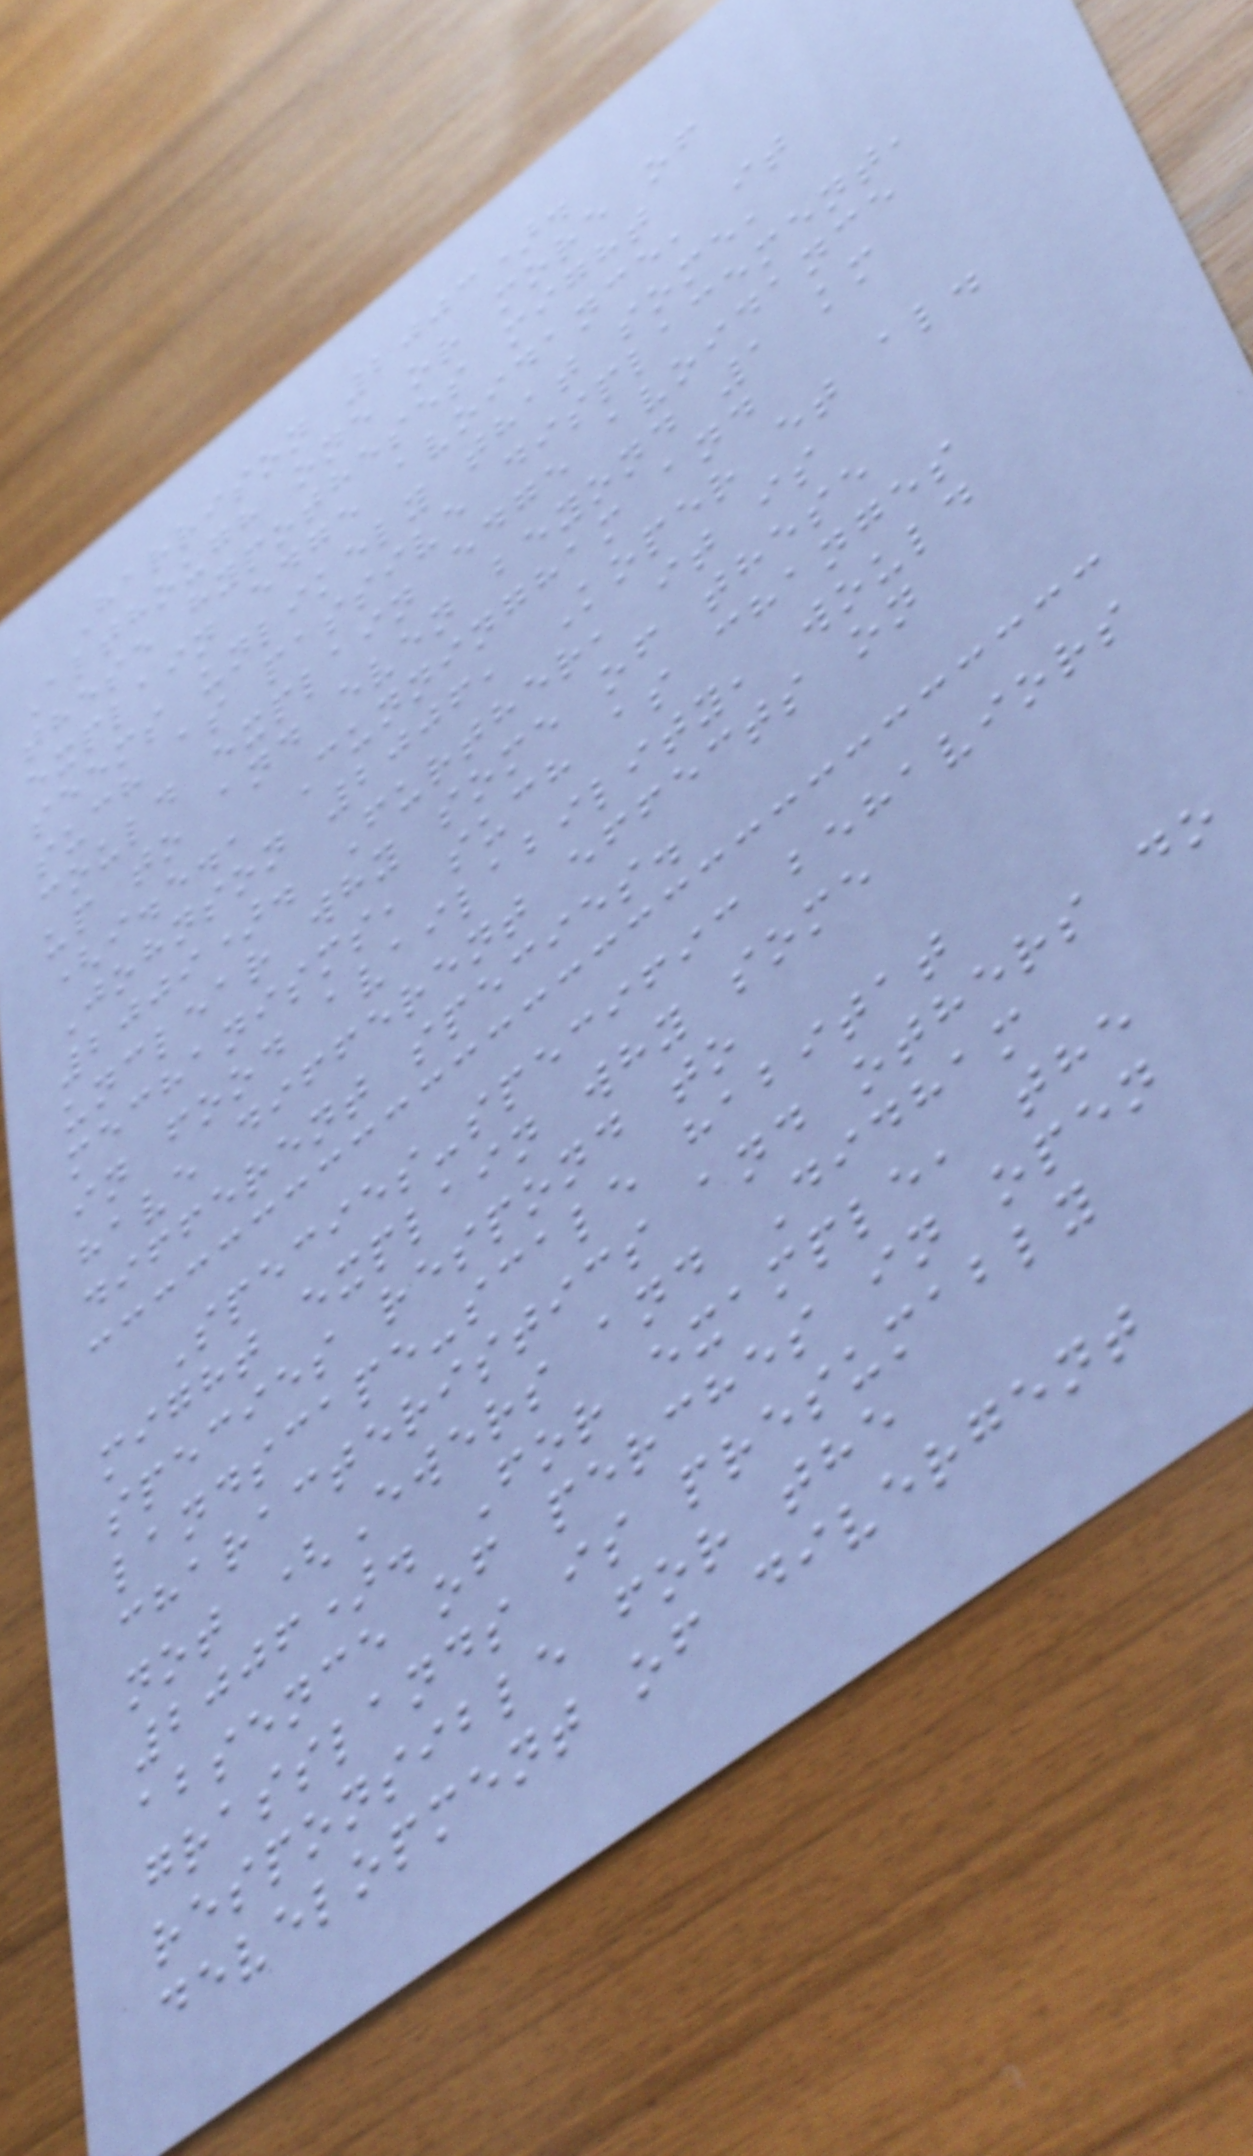Harrison 2003).
Although one or more of
these hypotheses might
explain edge avoidance, it
seems unlikely that some,
such as passive displacement,
could explain edge avoidance
up to and even beyond 1 km
(i.e., Cunningham and
Johnson 2006, Koper et al.
2009). Further, it is
unclear why some of these
mechanisms, such as changes
in food availability, would
have different effects on
different species.
Species-specific behaviors
might explain why some
species respond to
landscape-scale habitat
characteristics and others do
not (Ewers and Didham
2006). For example, the
absence of perches in open
grasslands is presumably
responsible for the
development of divergent
